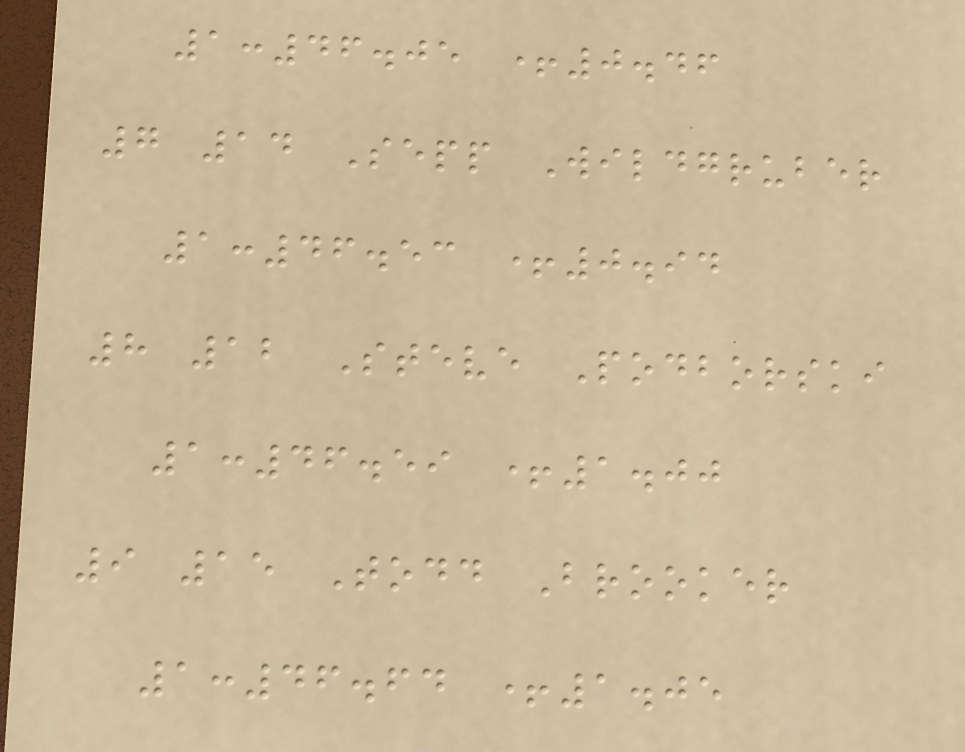1:46.05 +0.46
7 14 Sepp Wildgruber
1:46.53 +0.94
8 12 Steve Podborski
1:46.59 +1.00
9 15 Todd Brooker
1:46.64 +1.05
